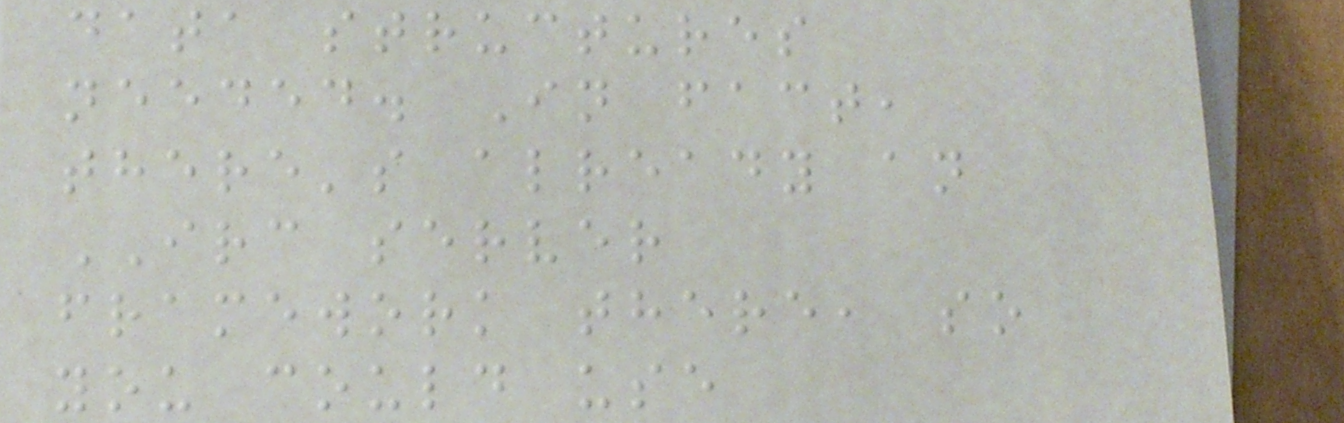data structures
needed. In fact,
there's already an
IRC server
framework there, so
you could use
